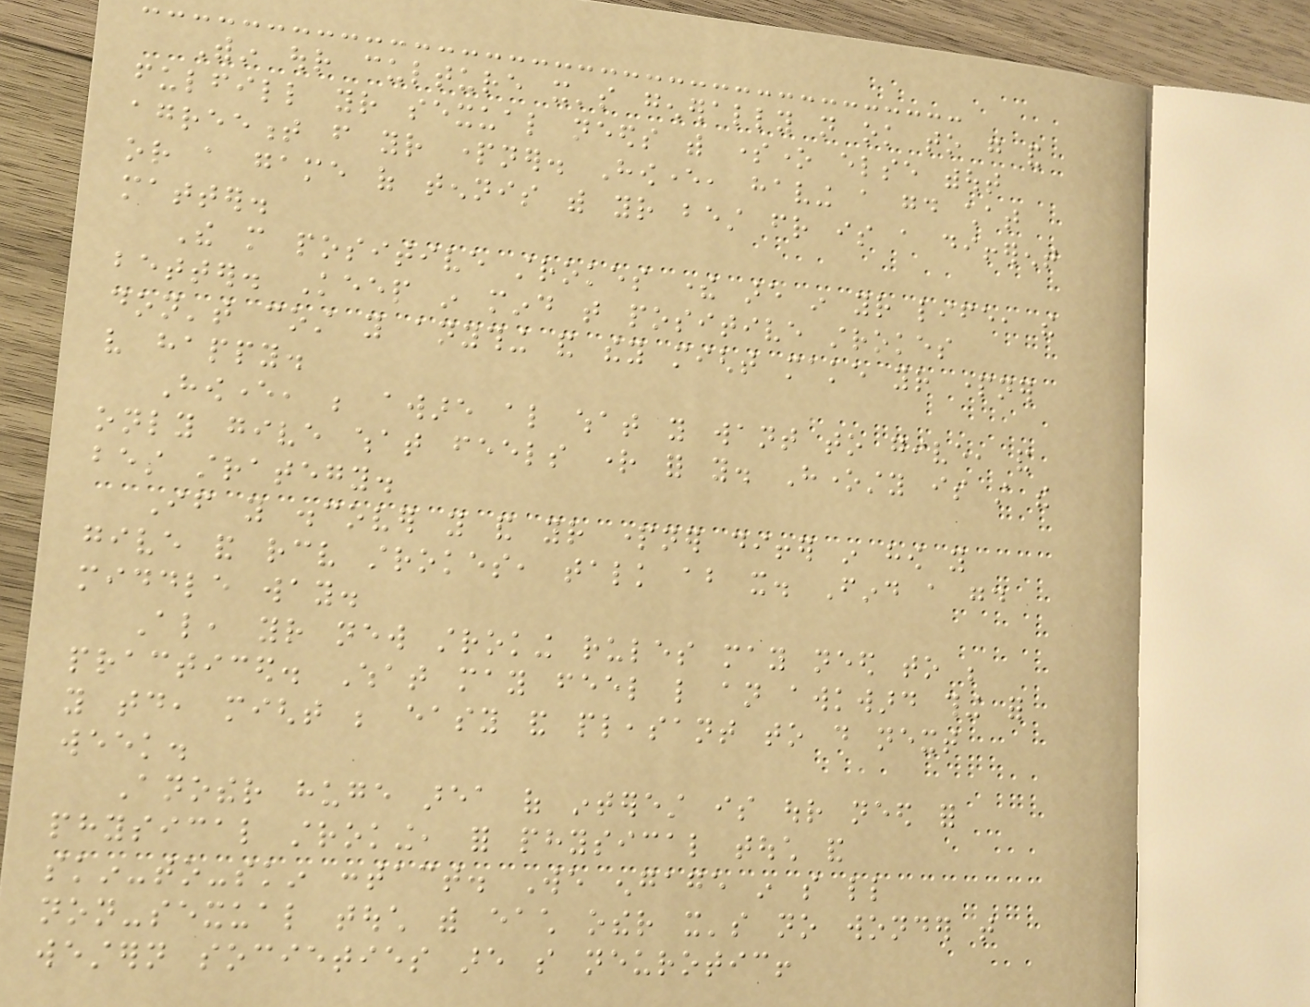Within our culture it's generally not ok to go and
fulfill your sexual needs with someone else without
agreement from your partner. However, having a good chat
or a game of tennis with your best friend is a different
matter.
The more positive strokes there are in your life, the
better. Keep in mind that positive strokes
don't cost you anything and they might make your partner
very happy.
However, be aware also what you want to give, and
only give what feels right for you. Honesty is still the
best strategy.
If you discover you and your partner differ in how you
give and receive strokes, talk about it. Find a good
middle way.
Also, your new stroking rules may need to be
practiced. What may feel like an awkward thing for
you today, might be easy and pleasant to do next
week.
Another huge area of interest is our need for
physical stroking, for physical touch and
skin-to-skin contact. We engage in so little
non-sexual touch with each other it's no wonder that
western societies are so neurotic!
